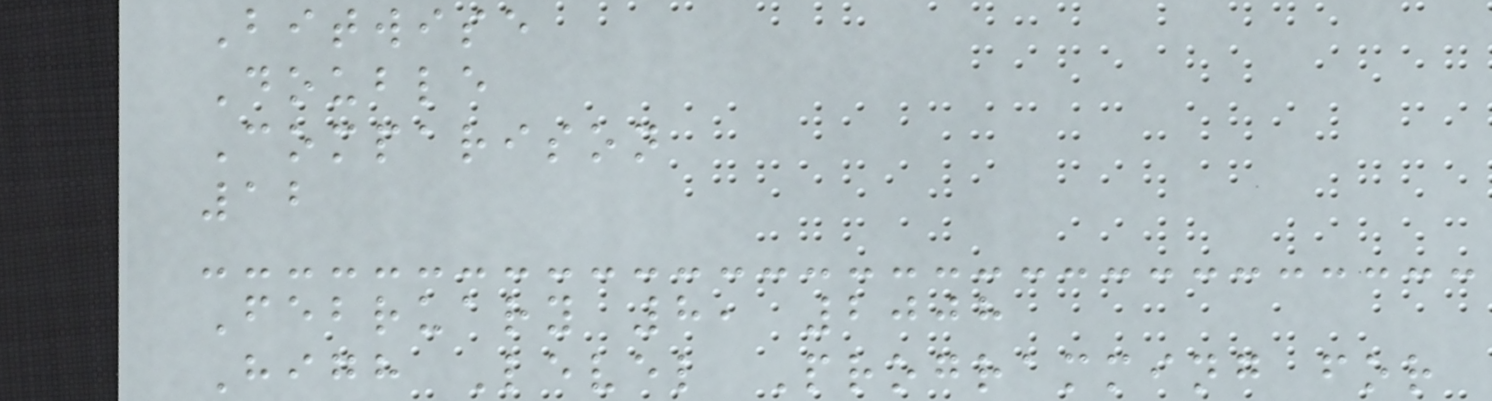Bitwise
Double
Comparison
12
February 8, 2008
High Level Programming for
